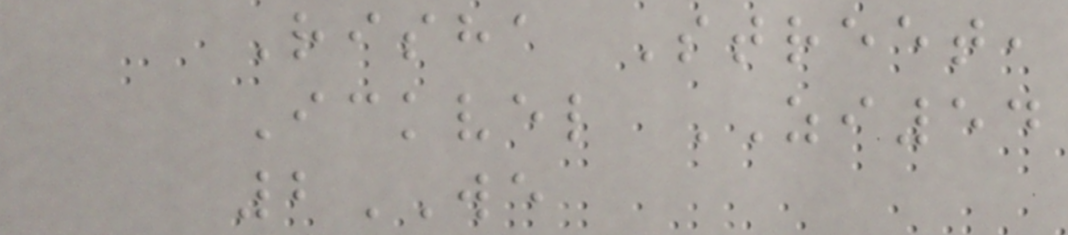Risha Street,
Ickvel ZI54
2WE
